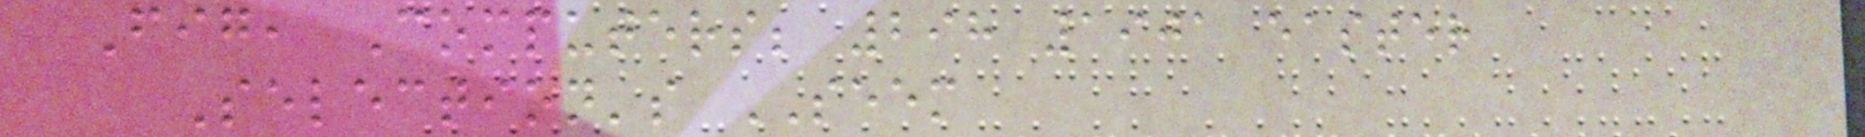Fig, Computers; 298 1901 easter
Selection's SEEM
